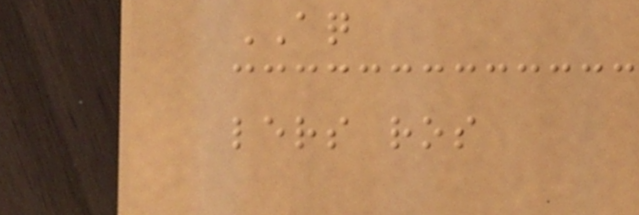AQ
lers ros
